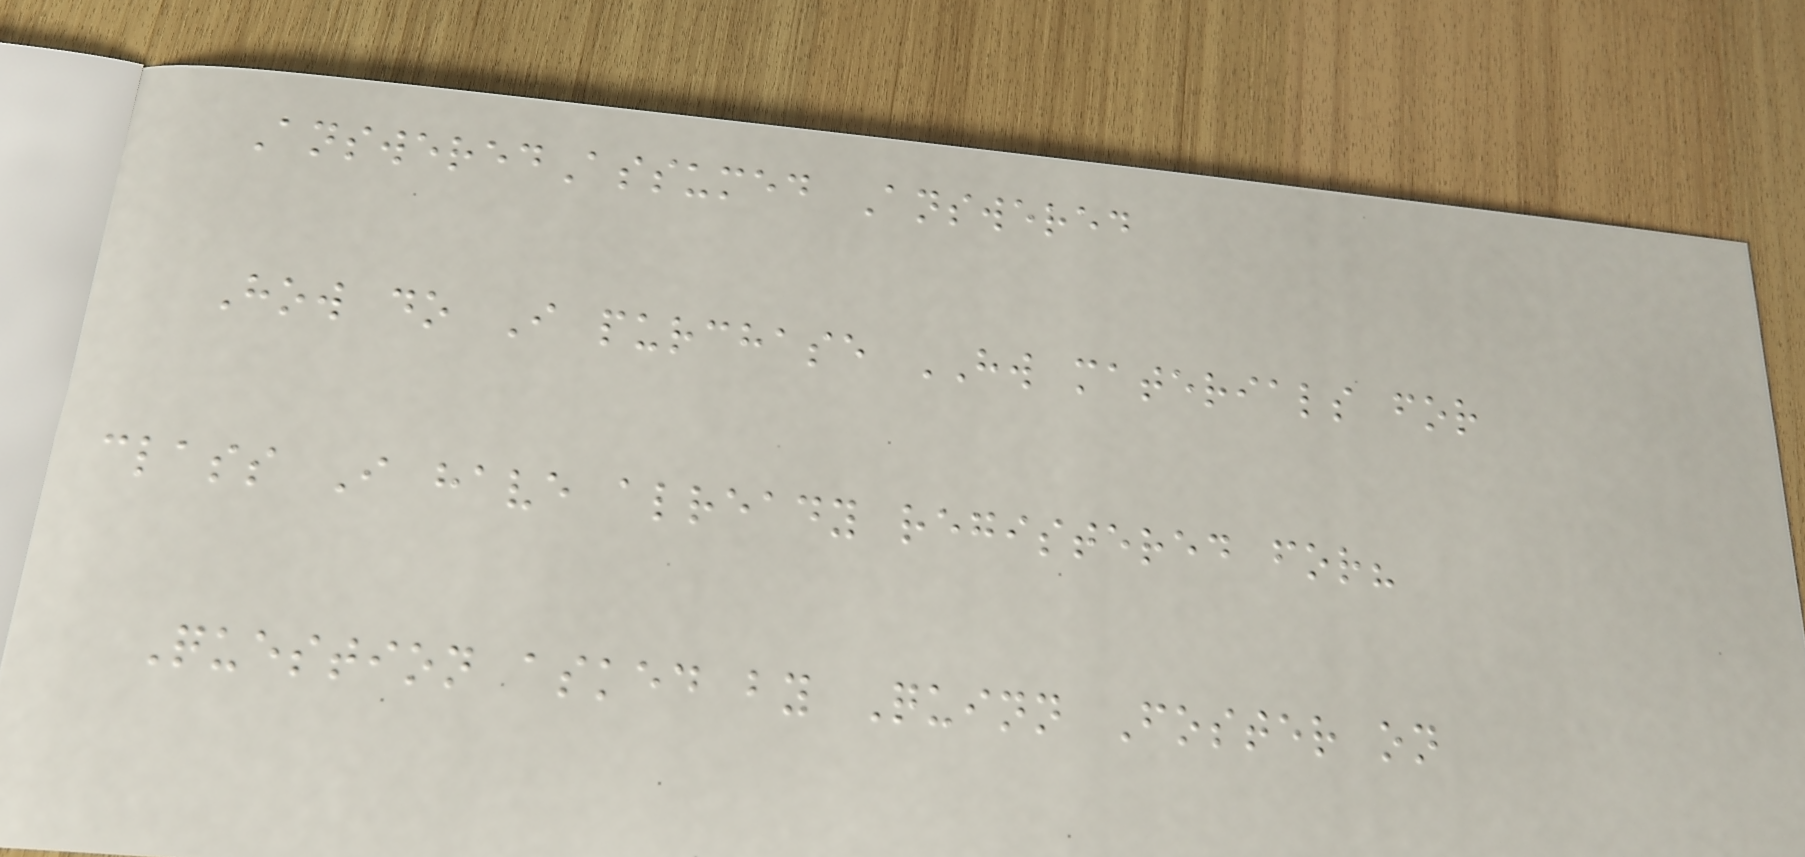AnsweredAssumed Answered
How do I purchase HW materials for
class I have already registered for?
Question asked by Quinn Foster on
